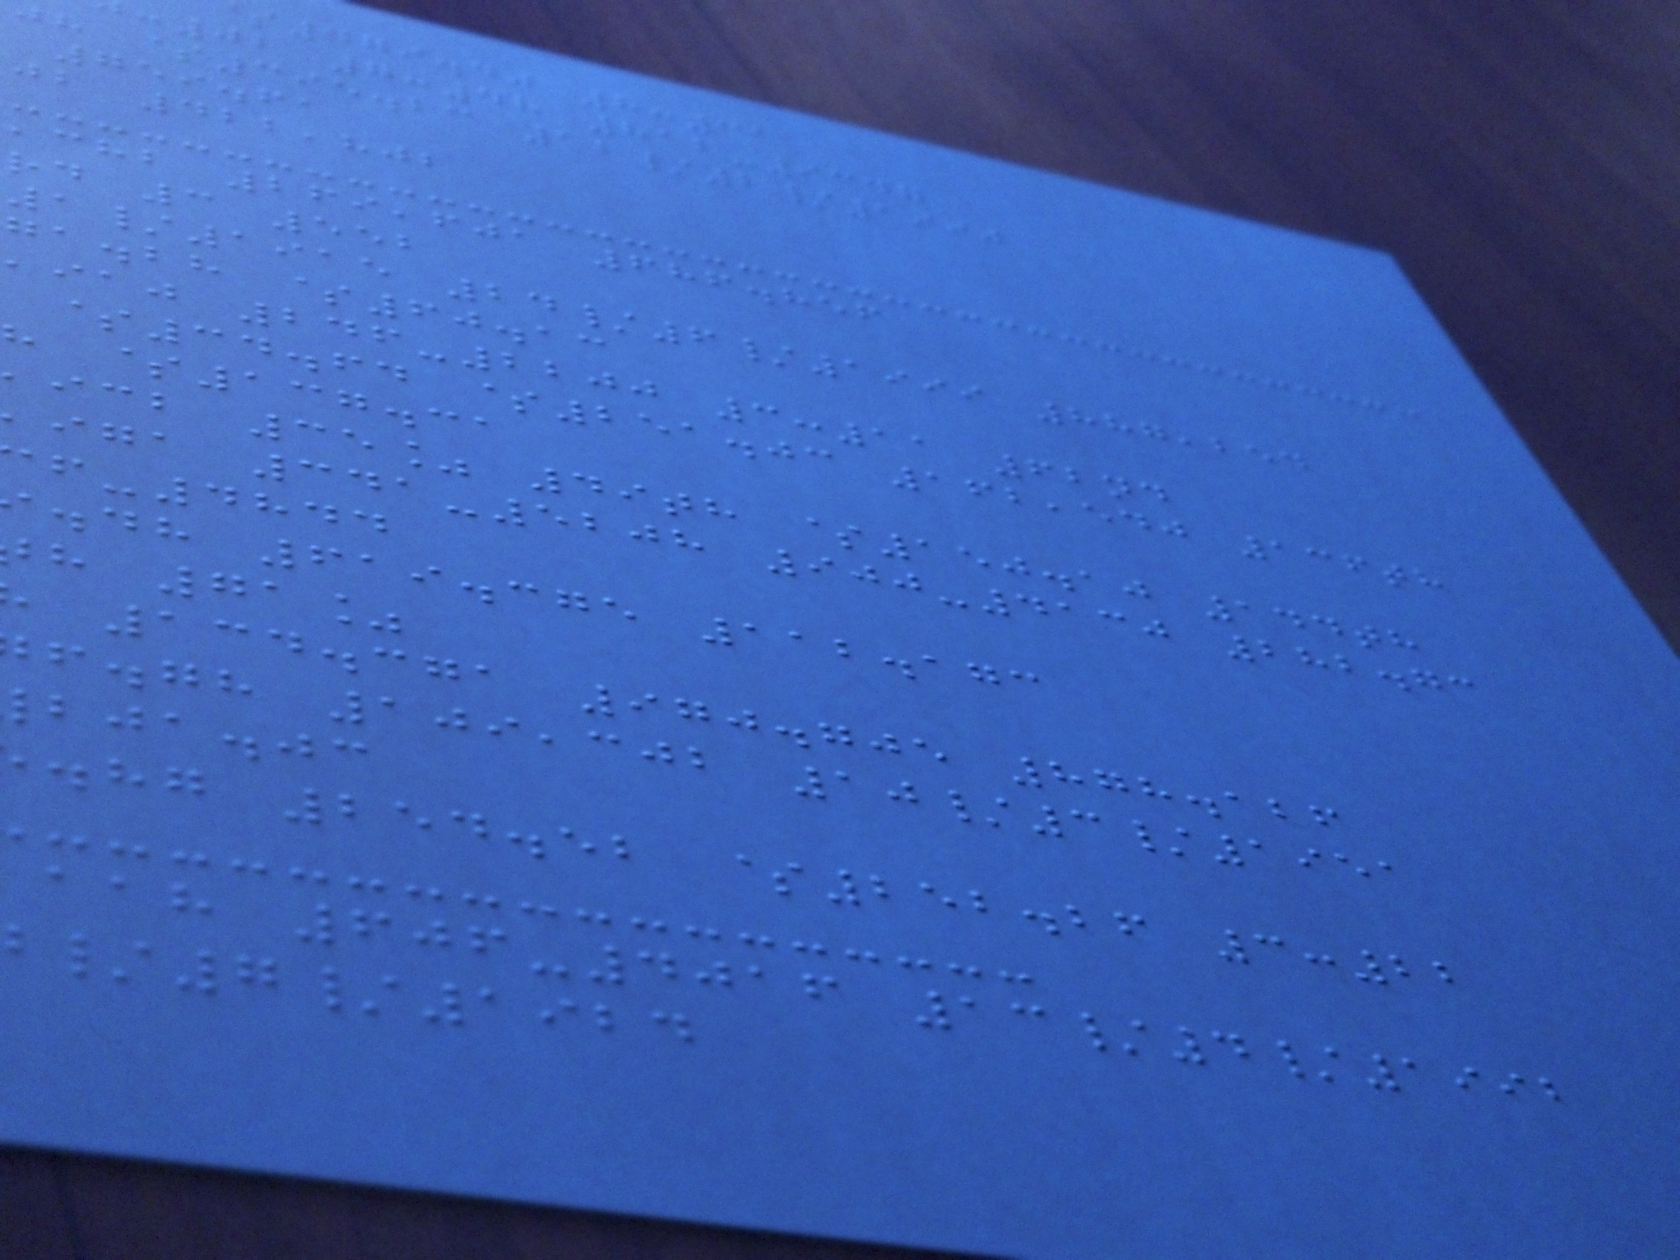479.40 8:31
:02 7:48 812-9347
jh $395.23 12/2/1990
759.61
jb 422,802
,chb 269,601 686.856
rd 3 552
1/1915 24/6/1999 887,254
ga.bh $60.13
,iaj 246-2200 3:11 62nd
$34.64 $251.03 162,540 136th
h $137.31
icb 35% 49th $150.10 144th
iga 341-5208 900-4130 282.73
-4844
.dh 619.375 112.173
h 71%
134.371 970.705 878.126
f.gh 109,302 10/3/1951
bja.jc
.hg 254.52 $252.26 3:22
aah 606-4016 13/4/1992
/7/1924
